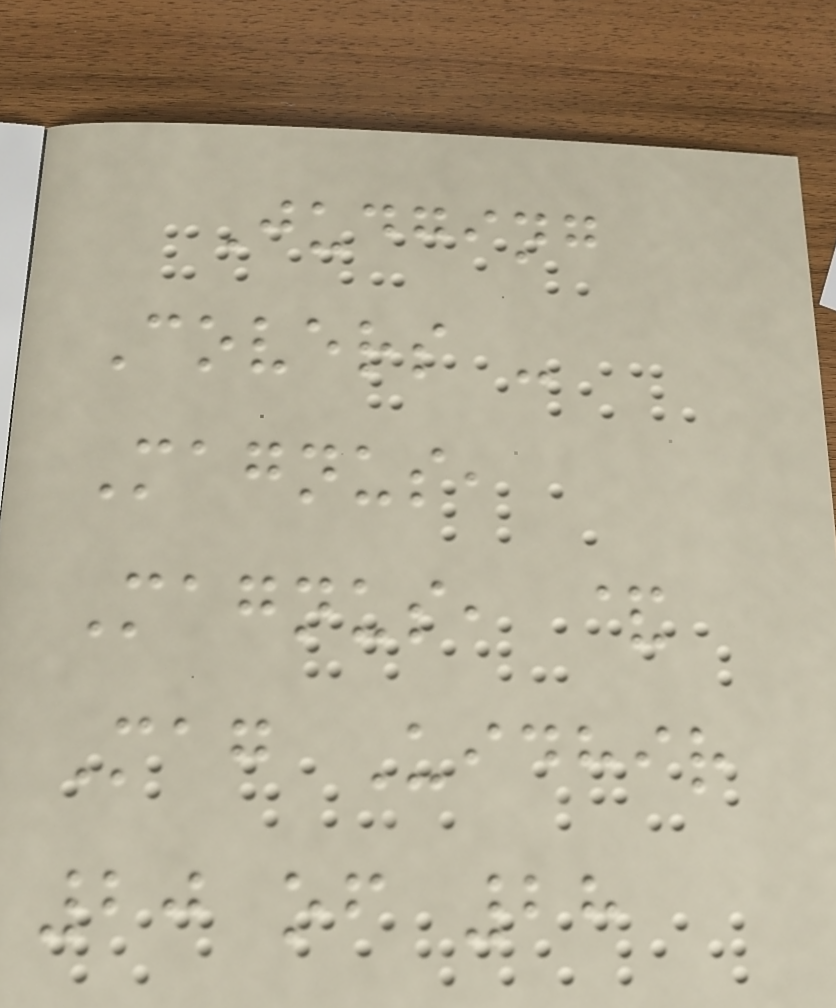Judging
Covers -
Magnus,
Magnus, &
Mag Uidhir
20 of 28
